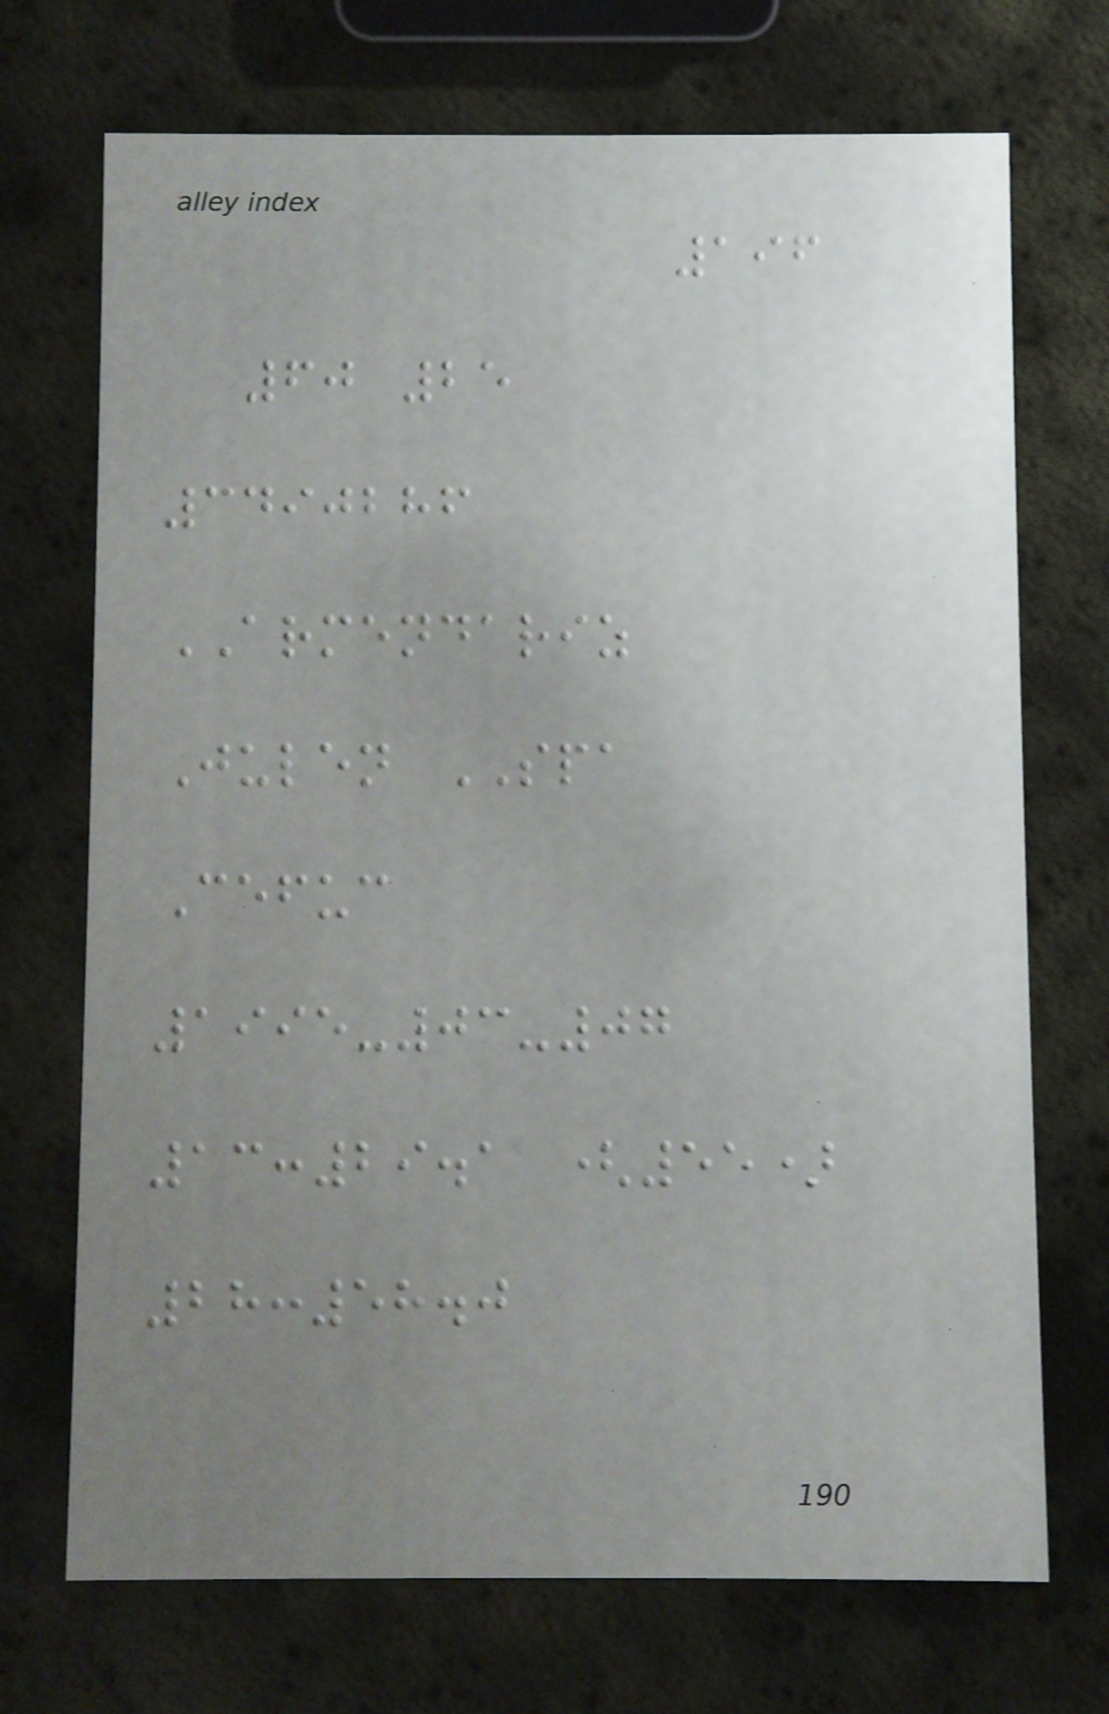196
60 25
3490286
ARMENDARIZ
Julen SPA
Cefuc
1995-03-07
13:29.1 (55)
28:58.0
